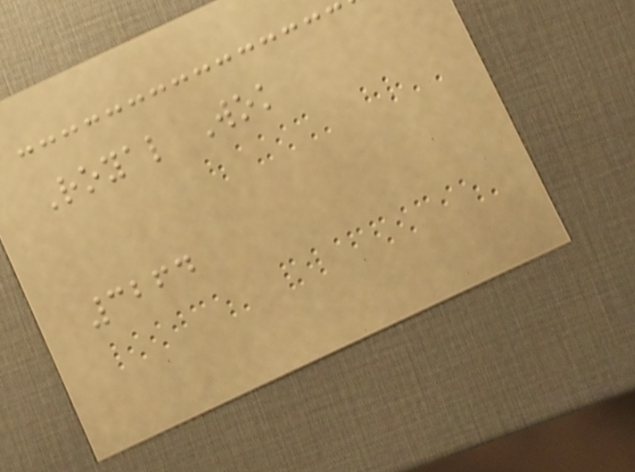Royal Wok
3264
